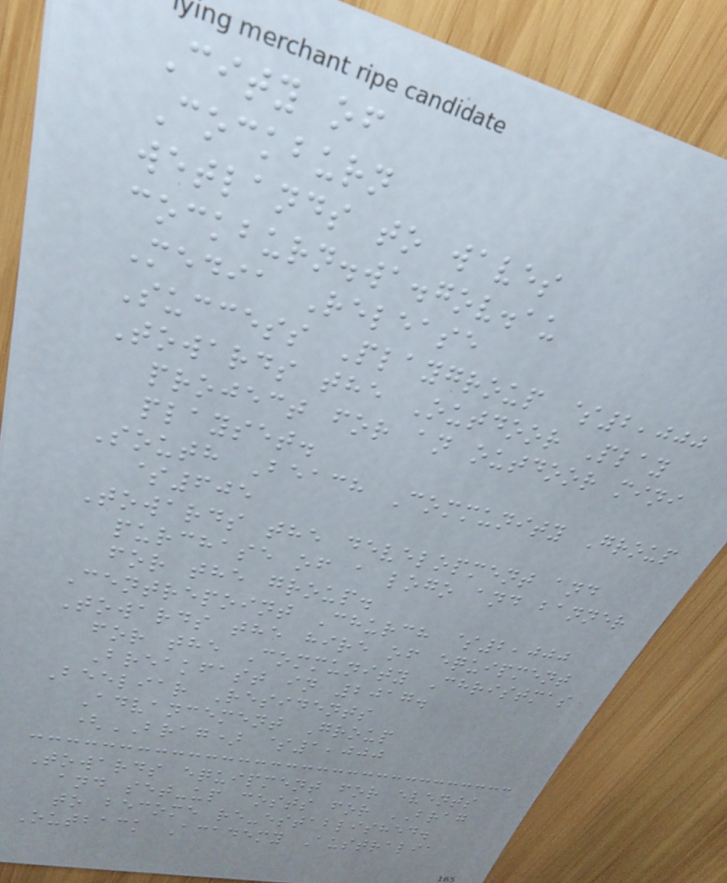City of
Cockburn
wetlands to waves
cockburn.wa.gov.au
Media Release
Success Playgroup $2,000
Towards the Outdoor Play
project for an outdoor mini
playset.
South Beach Community Group
$605
Towards the development and
purchase of a logo and banner
for the group.
Centrepoint Church $2,000
Towards the hire of equipment
for the Community Christmas
Breakfast in 2017.
Beeliar Residents
Advancement Group
(BRAG) $1,000
Towards equipment for events
and set-up costs for BRAG
to become re-established.
Outback Academy Australia
